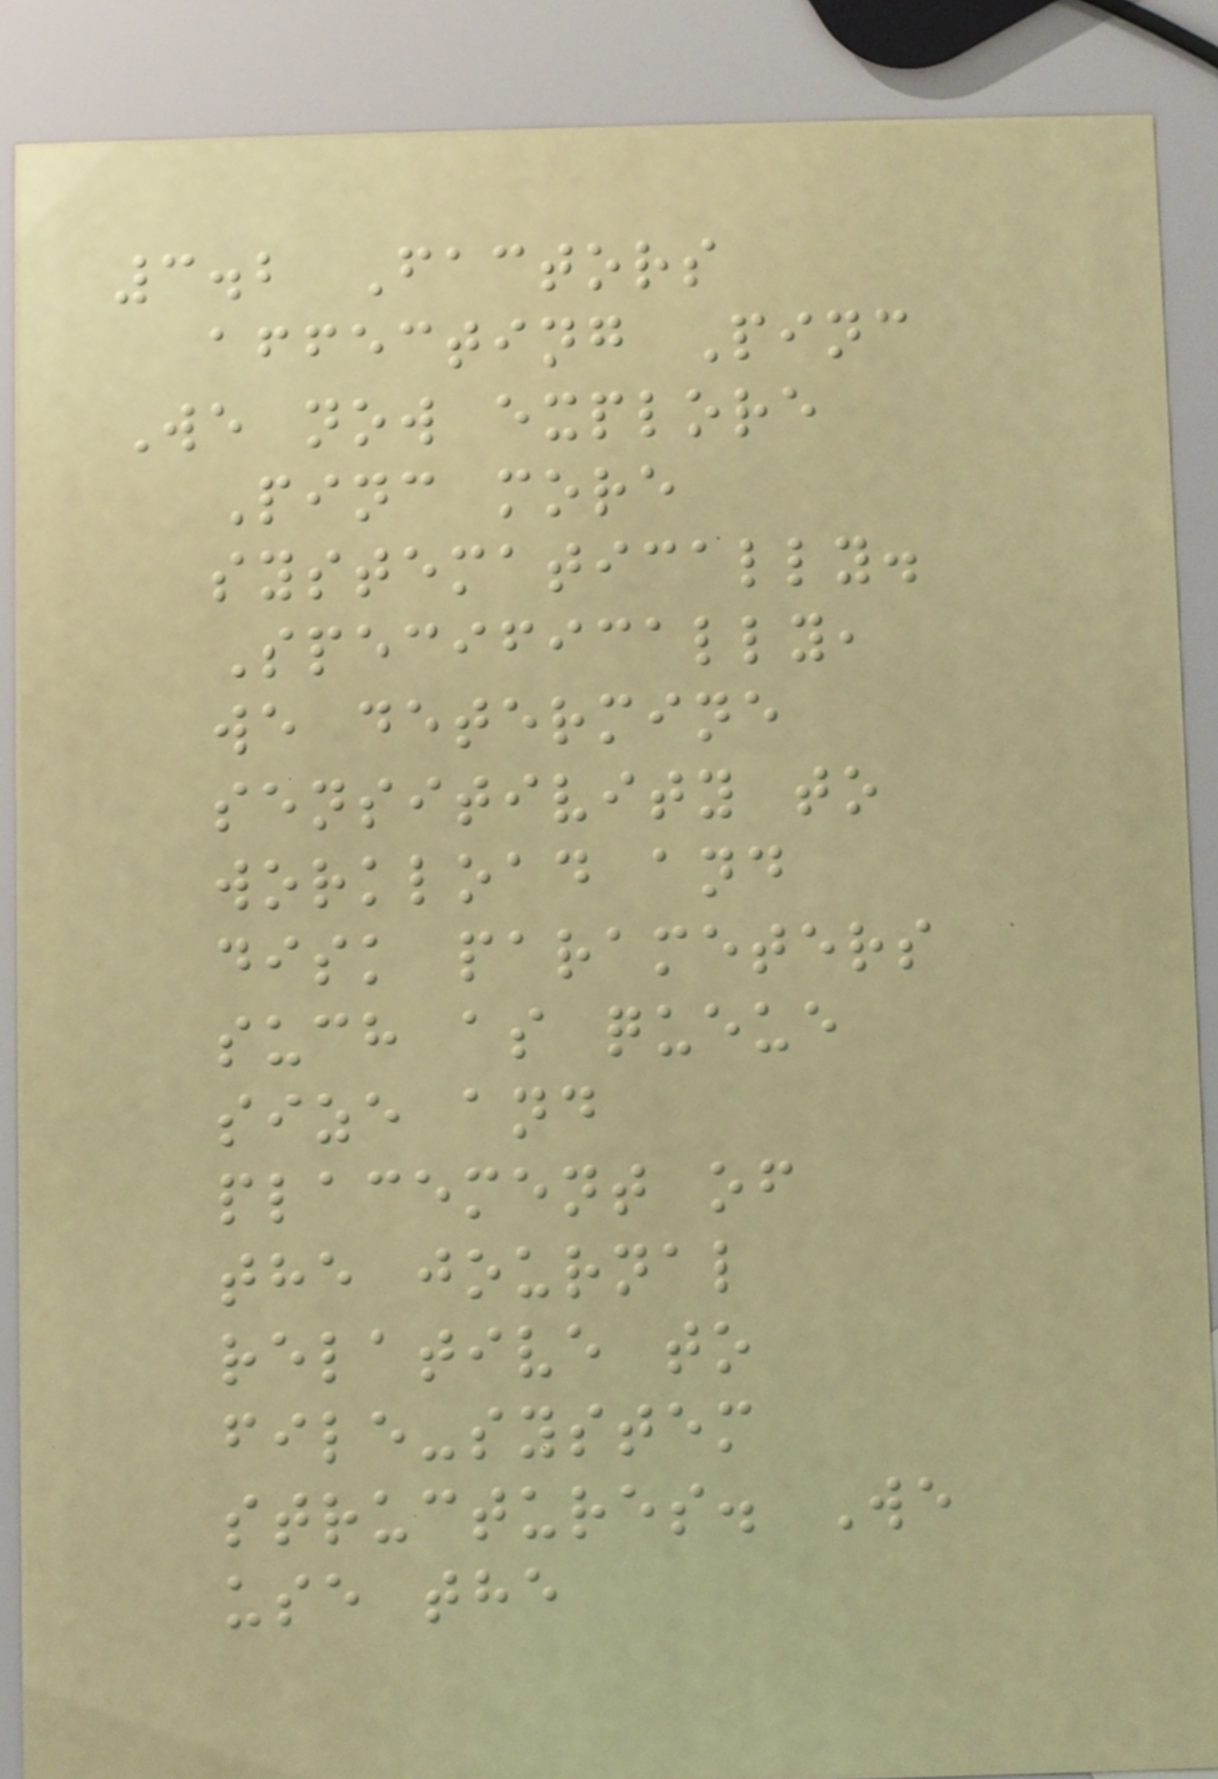3.2 Factors
affecting Pinc
We now explore
Pinc more
systematically.
Specifically,
we determine
sensitivity to
workload and
disk parameters
such as queue
size and
placement of
the journal
relative to
file-system
structures. We
use the
